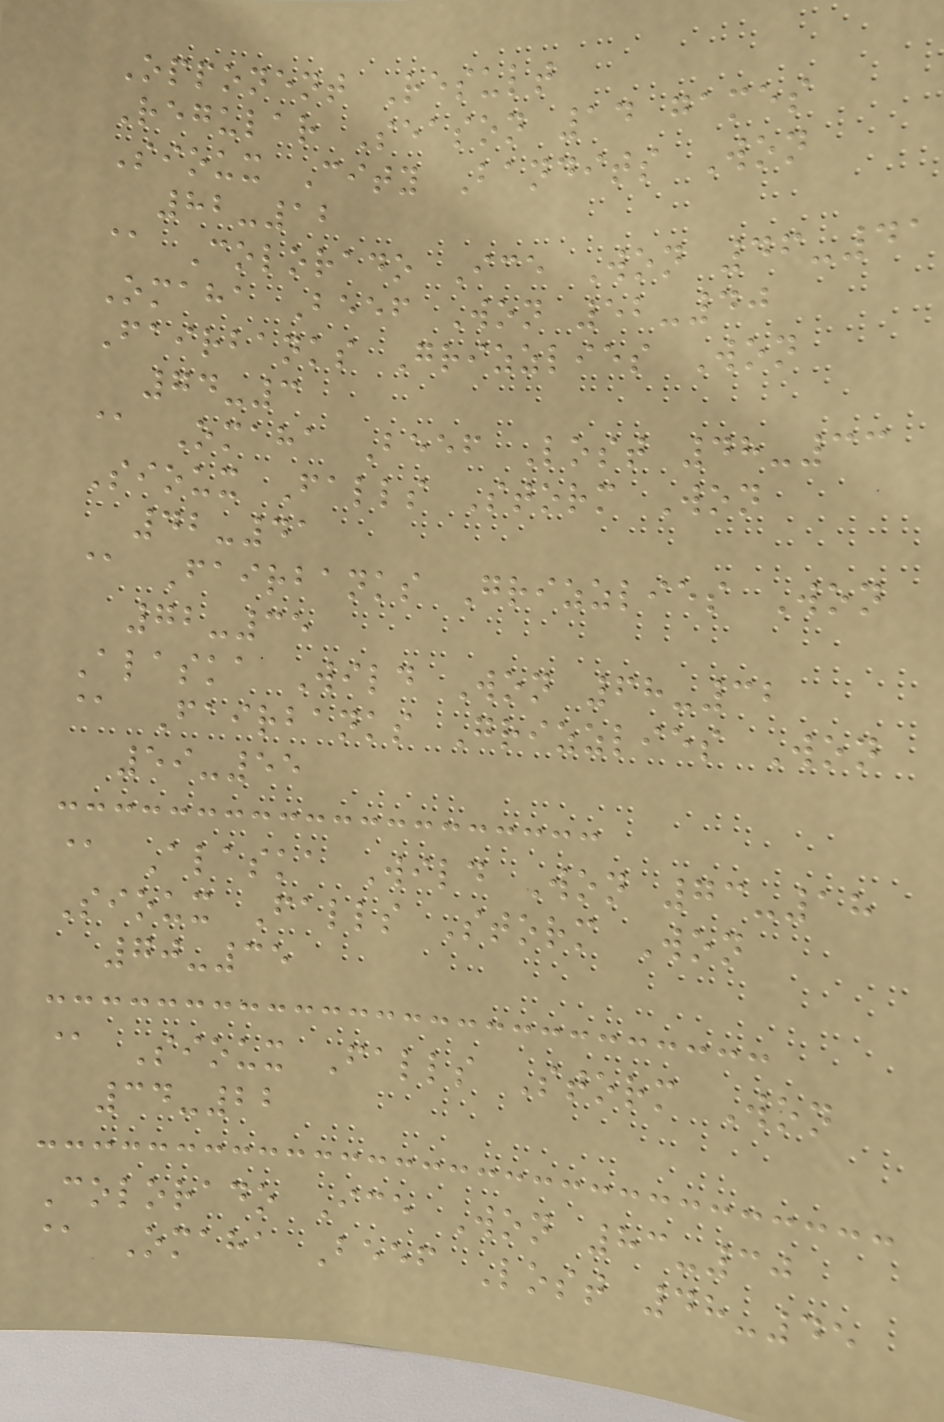Opponent Result
Regular Season 14 games
Sioux City Bandits Won
82-12
@ Colorado Ice Won 46-41
Omaha Beef Won 52-40
Fairbanks Grizzlies Won
74-3
@ Omaha Beef Lost 48-33
Sioux Falls Storm Won
42-41
@ Fairbanks Grizzlies Won
72-35
Alaska Wild Won 68-32
@ Fairbanks Grizzlies Won
59-55
@ Alaska Wild Won 73-18
Sioux Falls Storm Won
70-35
@ Sioux Falls Storm Won
34-22
Colorado Ice Won 83-30
@ Omaha Beef Lost 48-45
